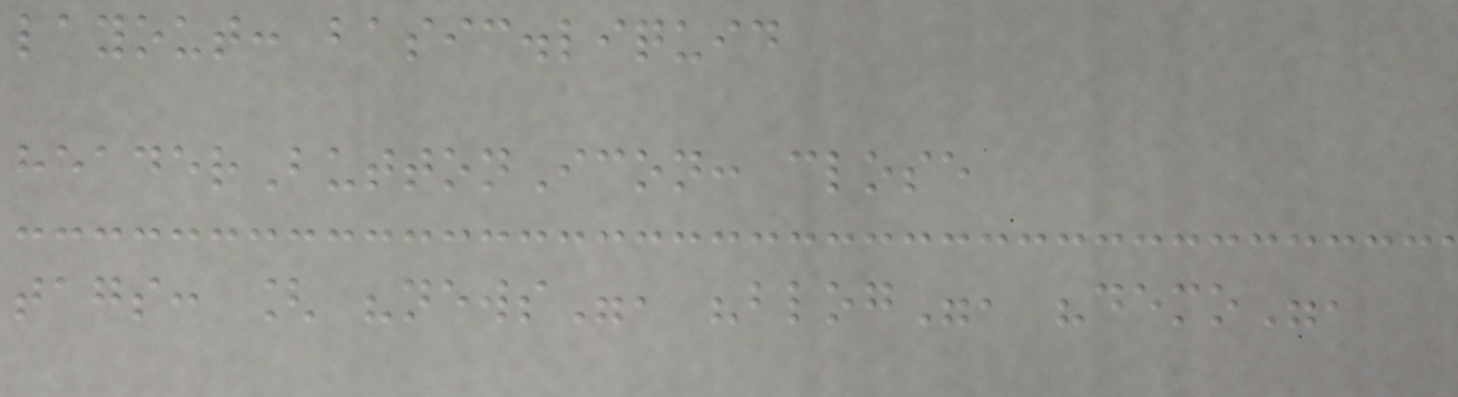layout: basic.liquid
headerButtonIcon: close
tags: [ "news", "blog", "demo",
